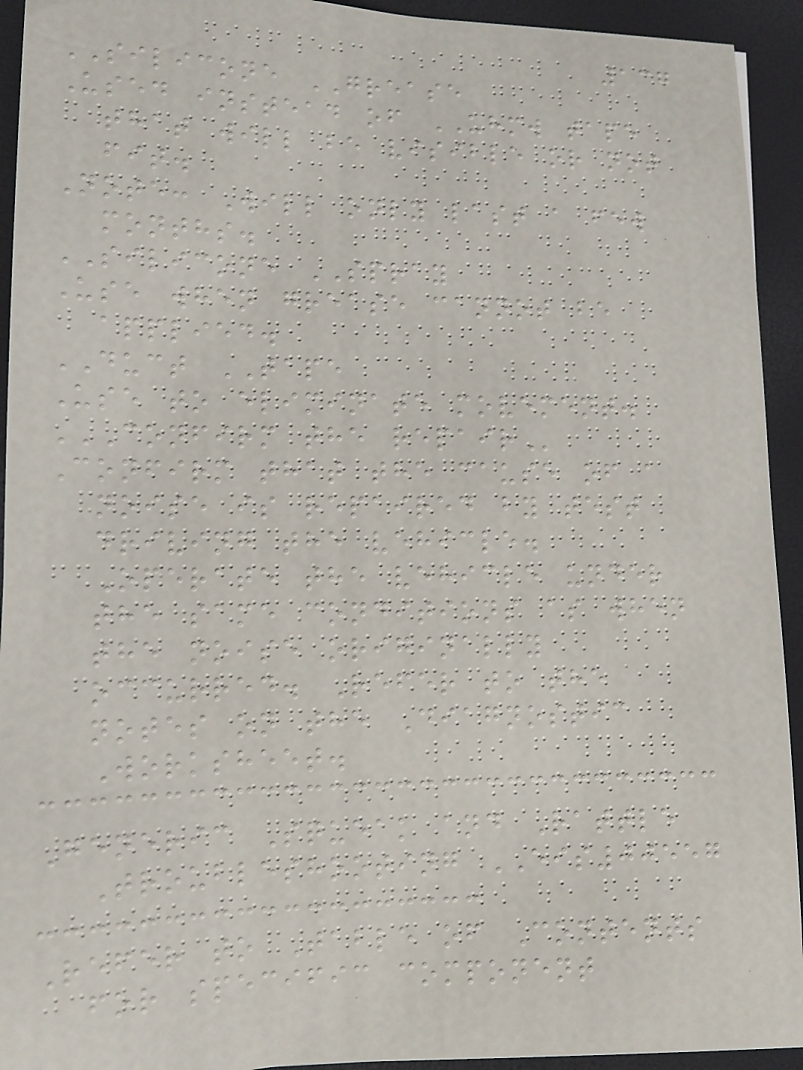137
SILICONE GREASE
Used instead of UHMW tape
that will be visible or not
fit.
Note: Will only last a few
months.
SILICONE SPRAY
Use when grease cannot be
applied.
DUCT TAPE
Use to eliminate movement.
CONFIRM THE REPAIR
Confirm that the cause of a
noise is repaired by test
driving the vehicle.
Operate the vehicle under
the same conditions as when
the noise originally
occurred. Refer to the
notes on the Diagnostic
Worksheet.
Generic Squeak and Rattle
Troubleshooting EIS00557
Refer to Table of Contents
for specific component
